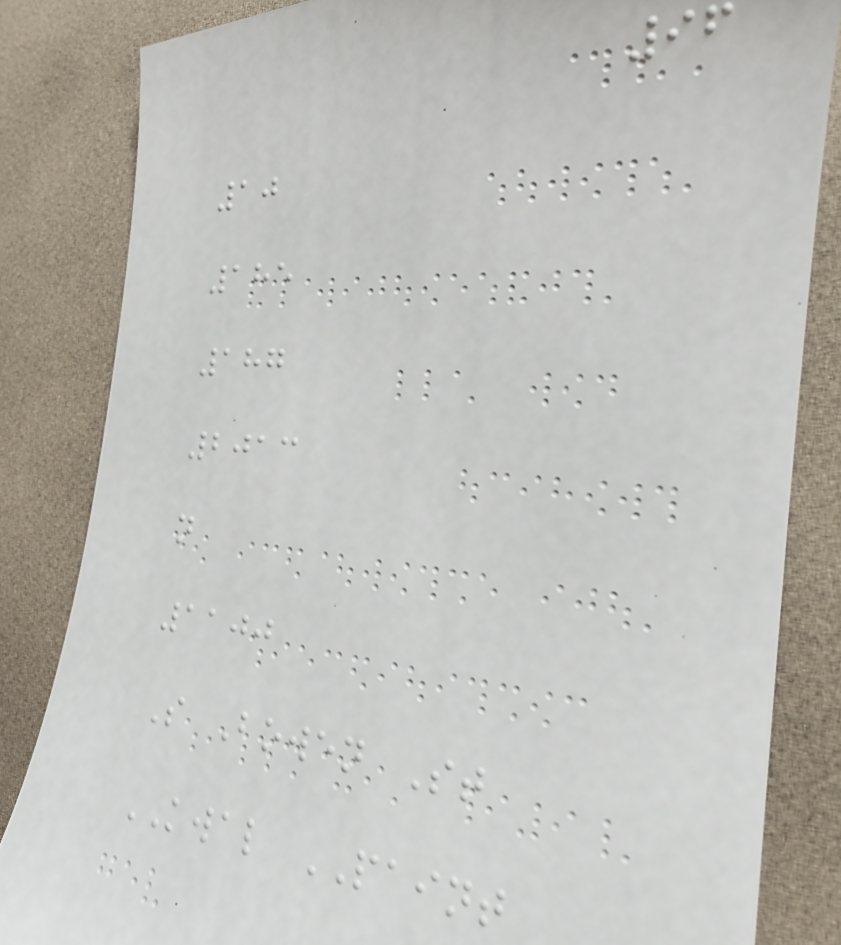96
10
185
187
2013
n
1100
S Bowen St
KWAL PAINT
